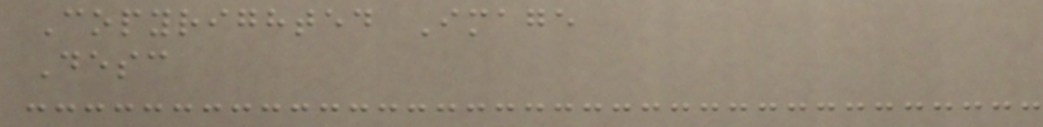Copyrighted Image
Desc
